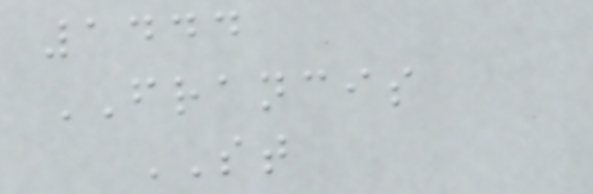1444
FRANCIS
ST
